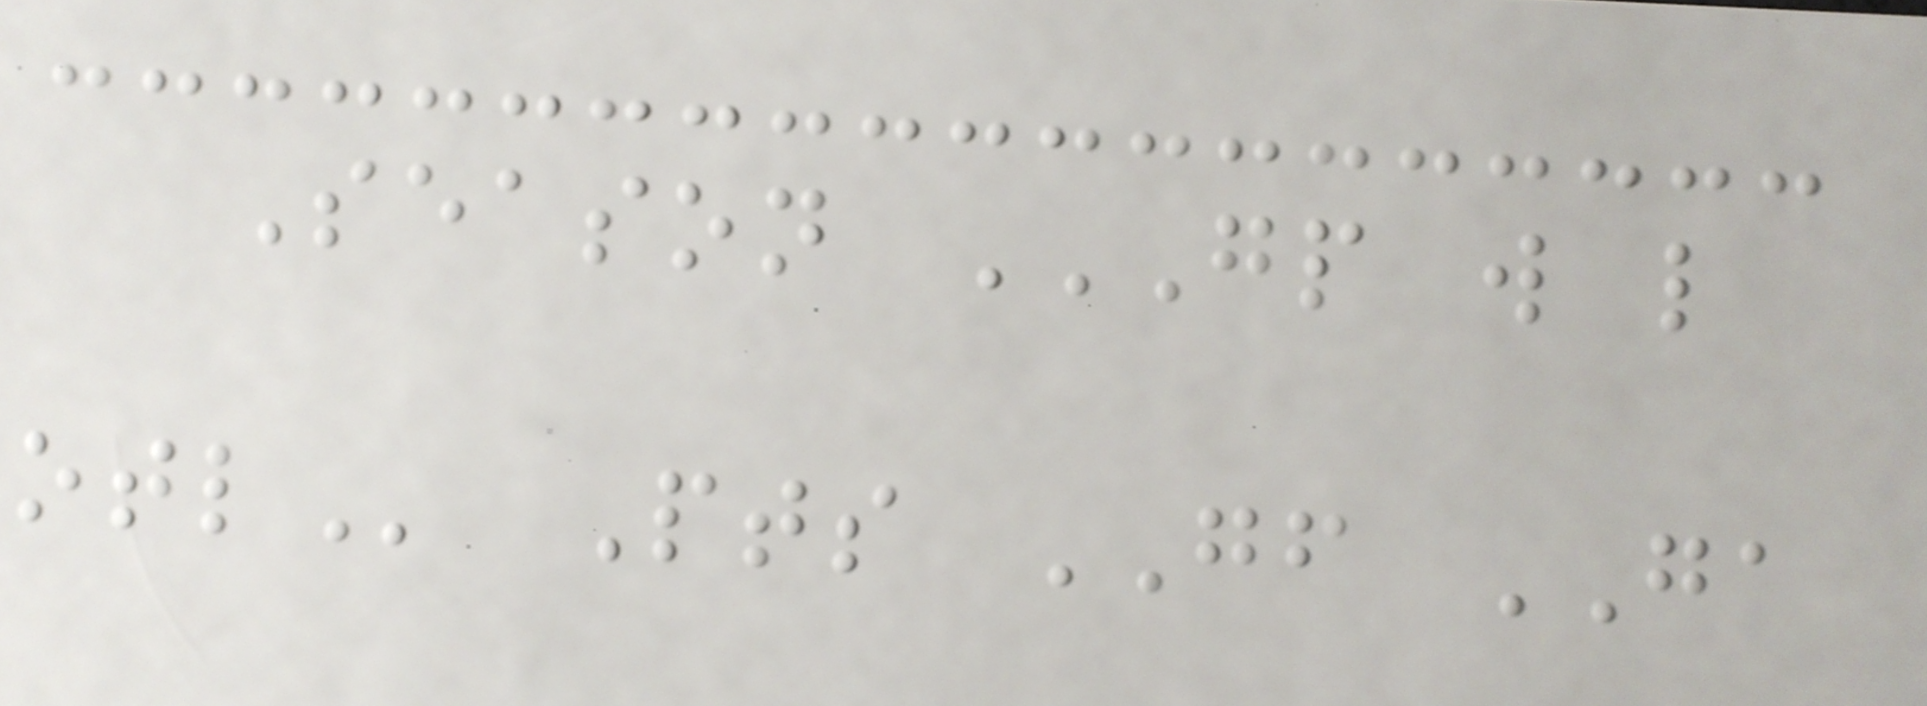Season GP W L
OTL Pts GF GA
